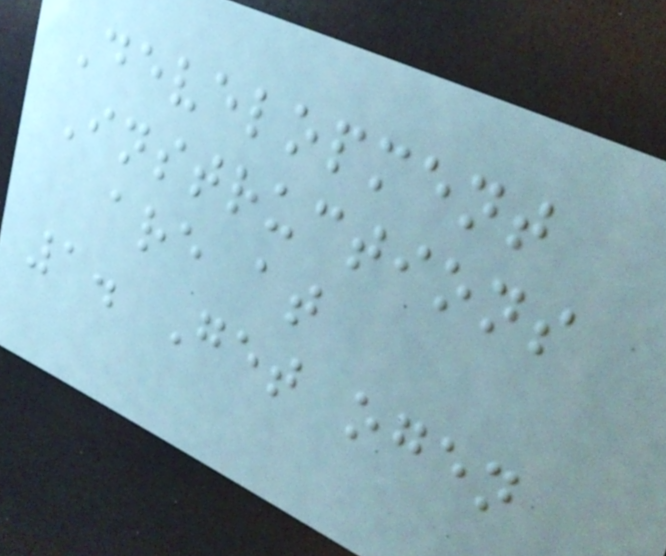Development
Instructions
are at
1. Get ogen
